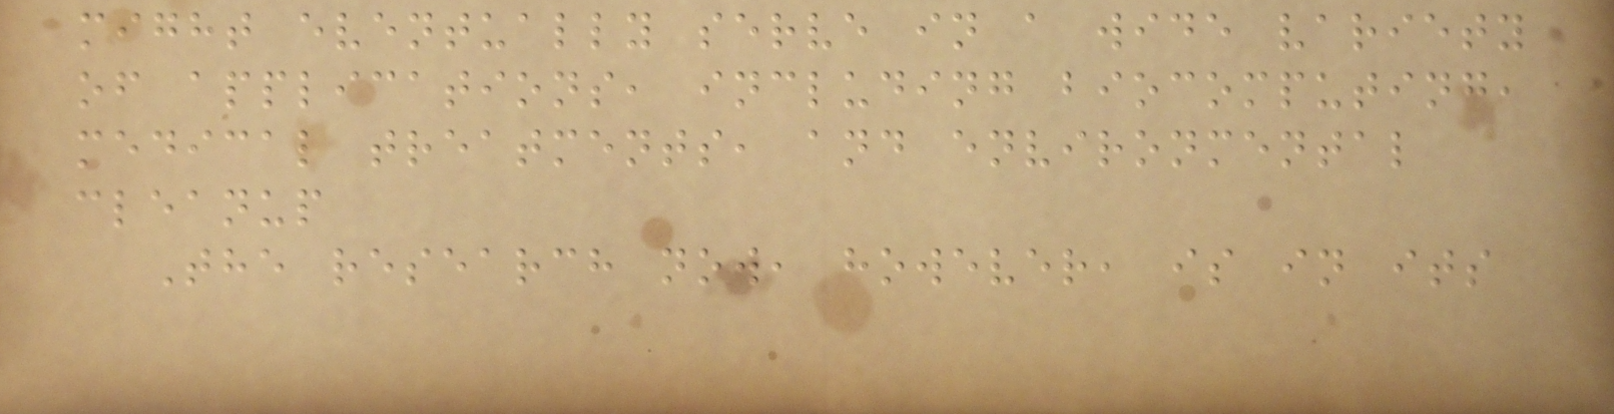might eventually serve in a wide variety
of applications, including biocomputing,
medical treatments, and environmental
cleanup
The research now, however, is in its
